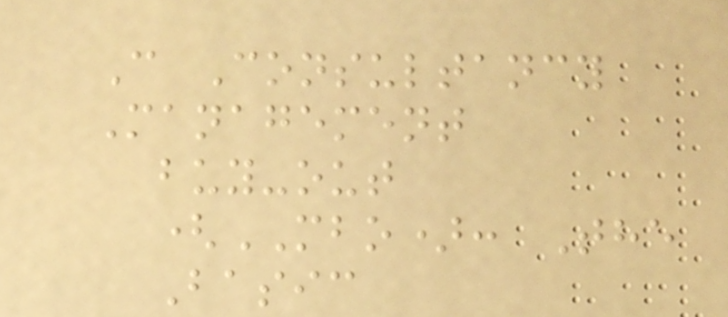C Consultancy
Management
buy-out
(MBO): The
Basic
